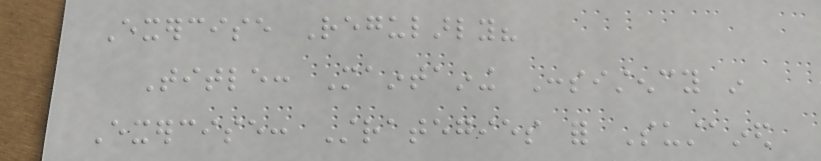Exercise Regularly?
Title: Maintaining Consistency in
Exercise: Strategies for Sustained
